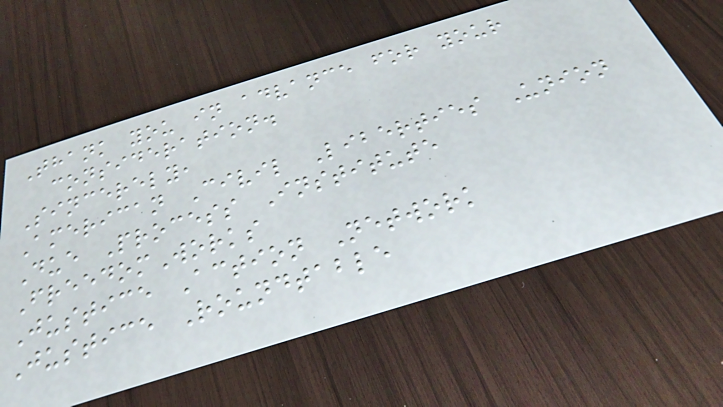Thank you in advance for your
consideration.
Sincerely,
American Civil Liberties Union
Due Process Institute
FreedomWorks
Justice Action Network
Justice Roundtable
